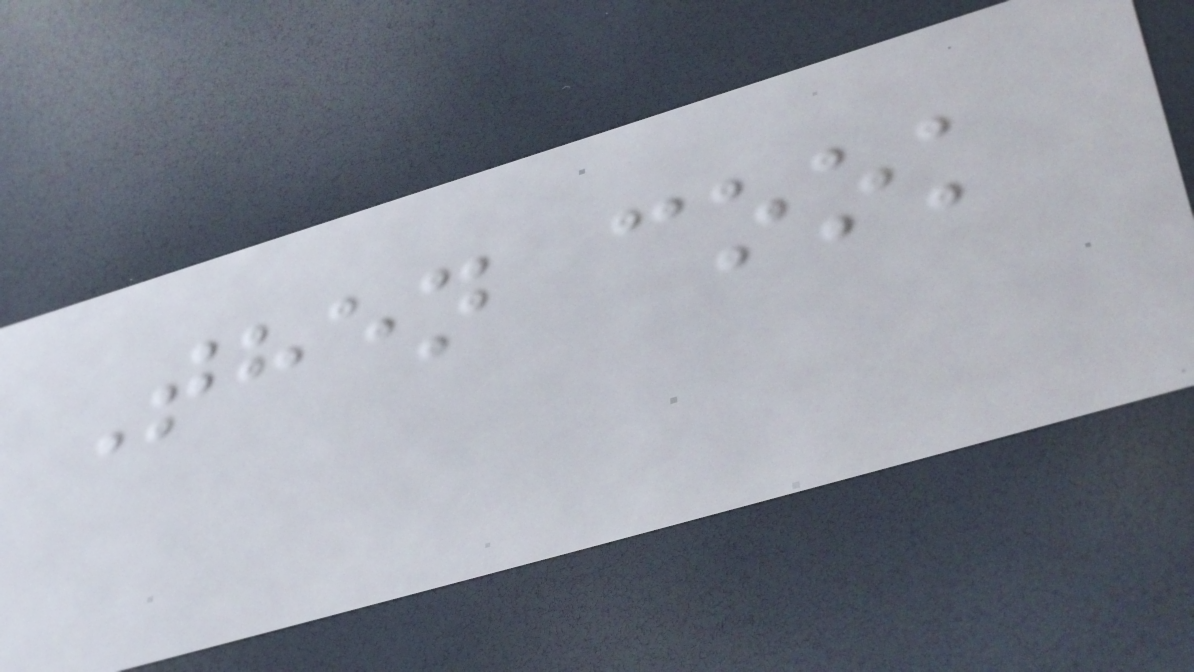Then cook
